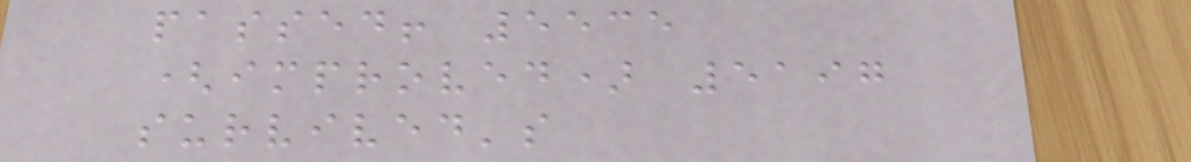passed! 5535
(improved) 5197
survived's
